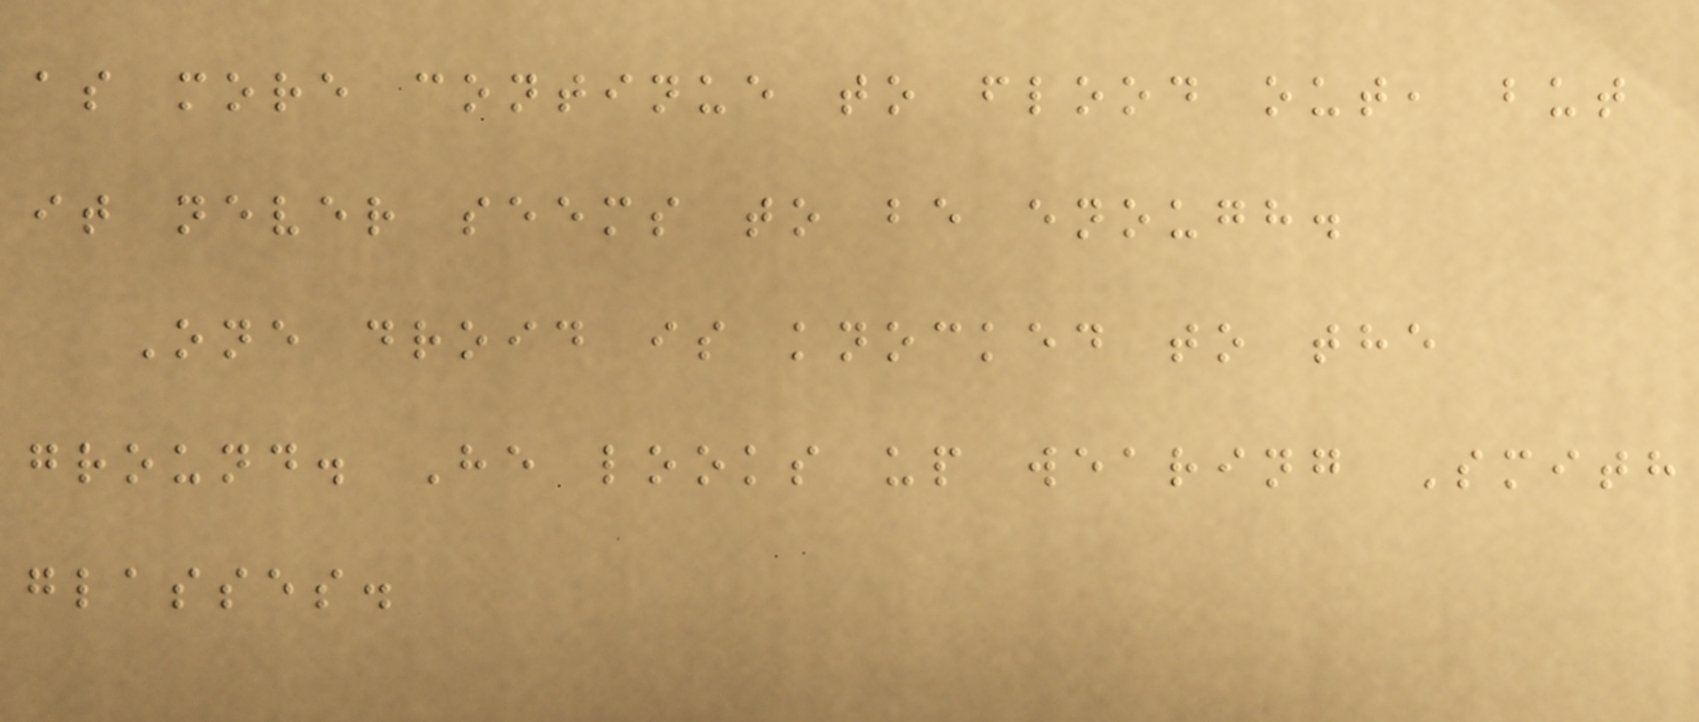as more continue to flood out, but
it never seems to be enough.
One droid is knocked to the
ground. He looks up wearing Smith
glasses.
